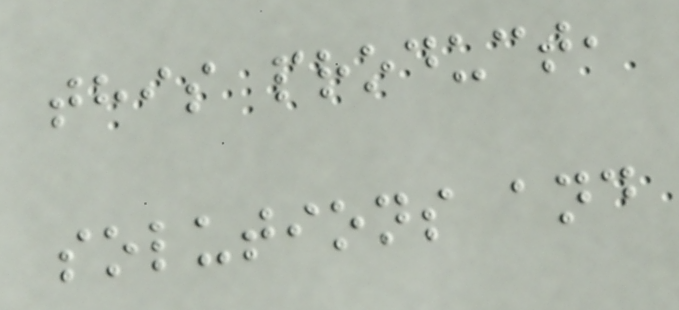this product,
solutions and
